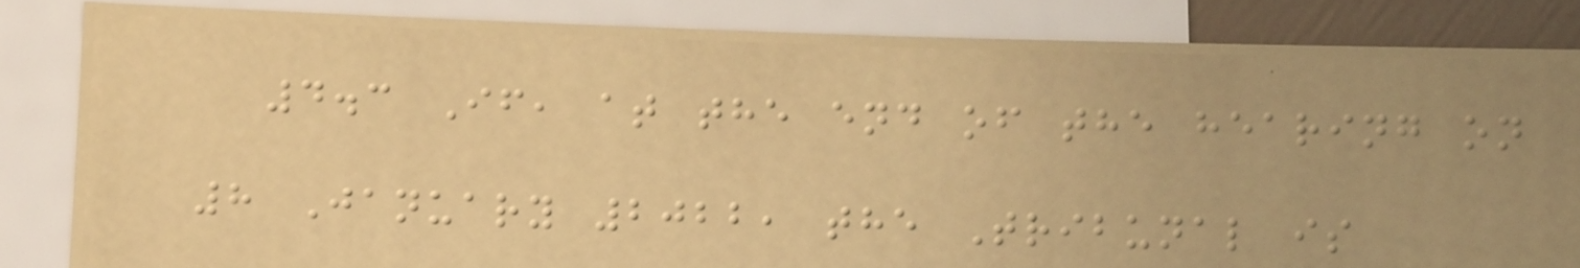4.3 If, at the end of the hearing on
8 January 2022, the Tribunal is
